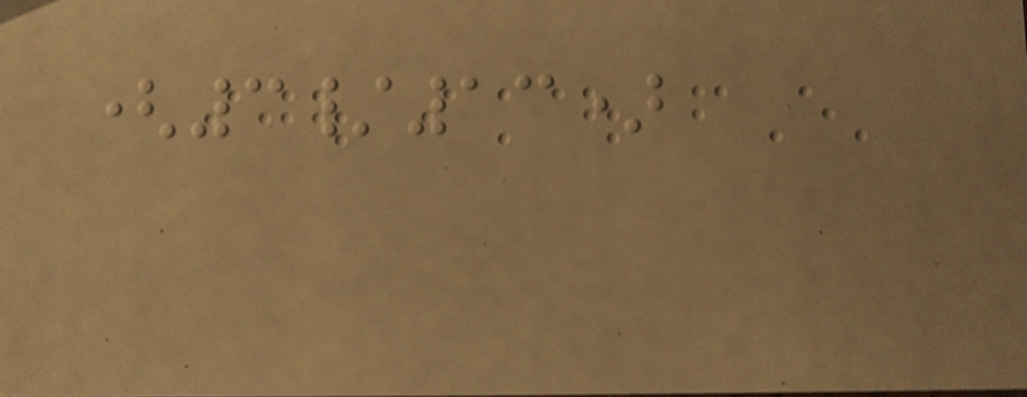(3/13)
